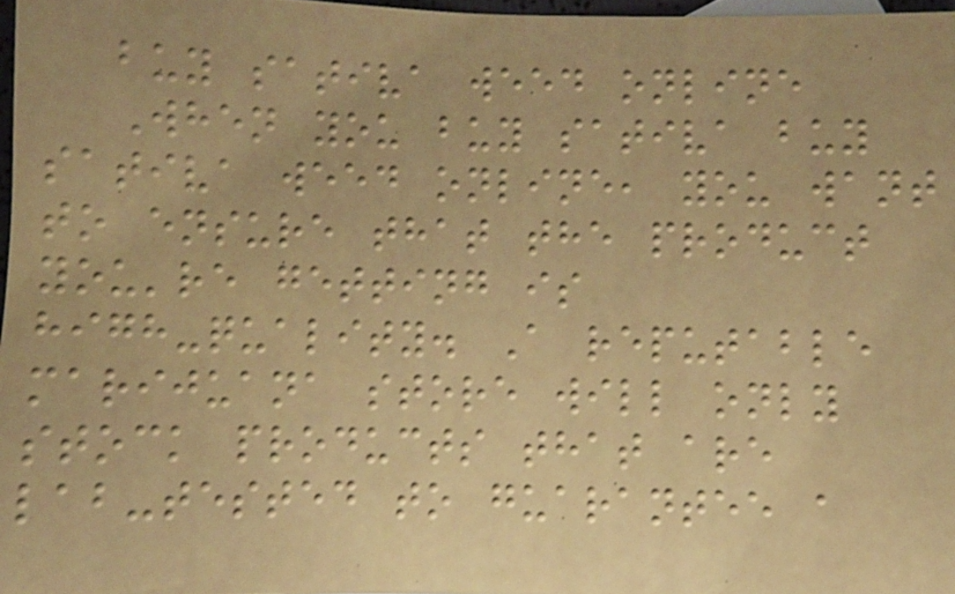buy sativa weed online
When you buy sativa buy
sativa weed online, you want
to ensure that the product
you're getting is
high-quality. A reputable
marijuana store will only
stock products that are
lab-tested to guarantee a
